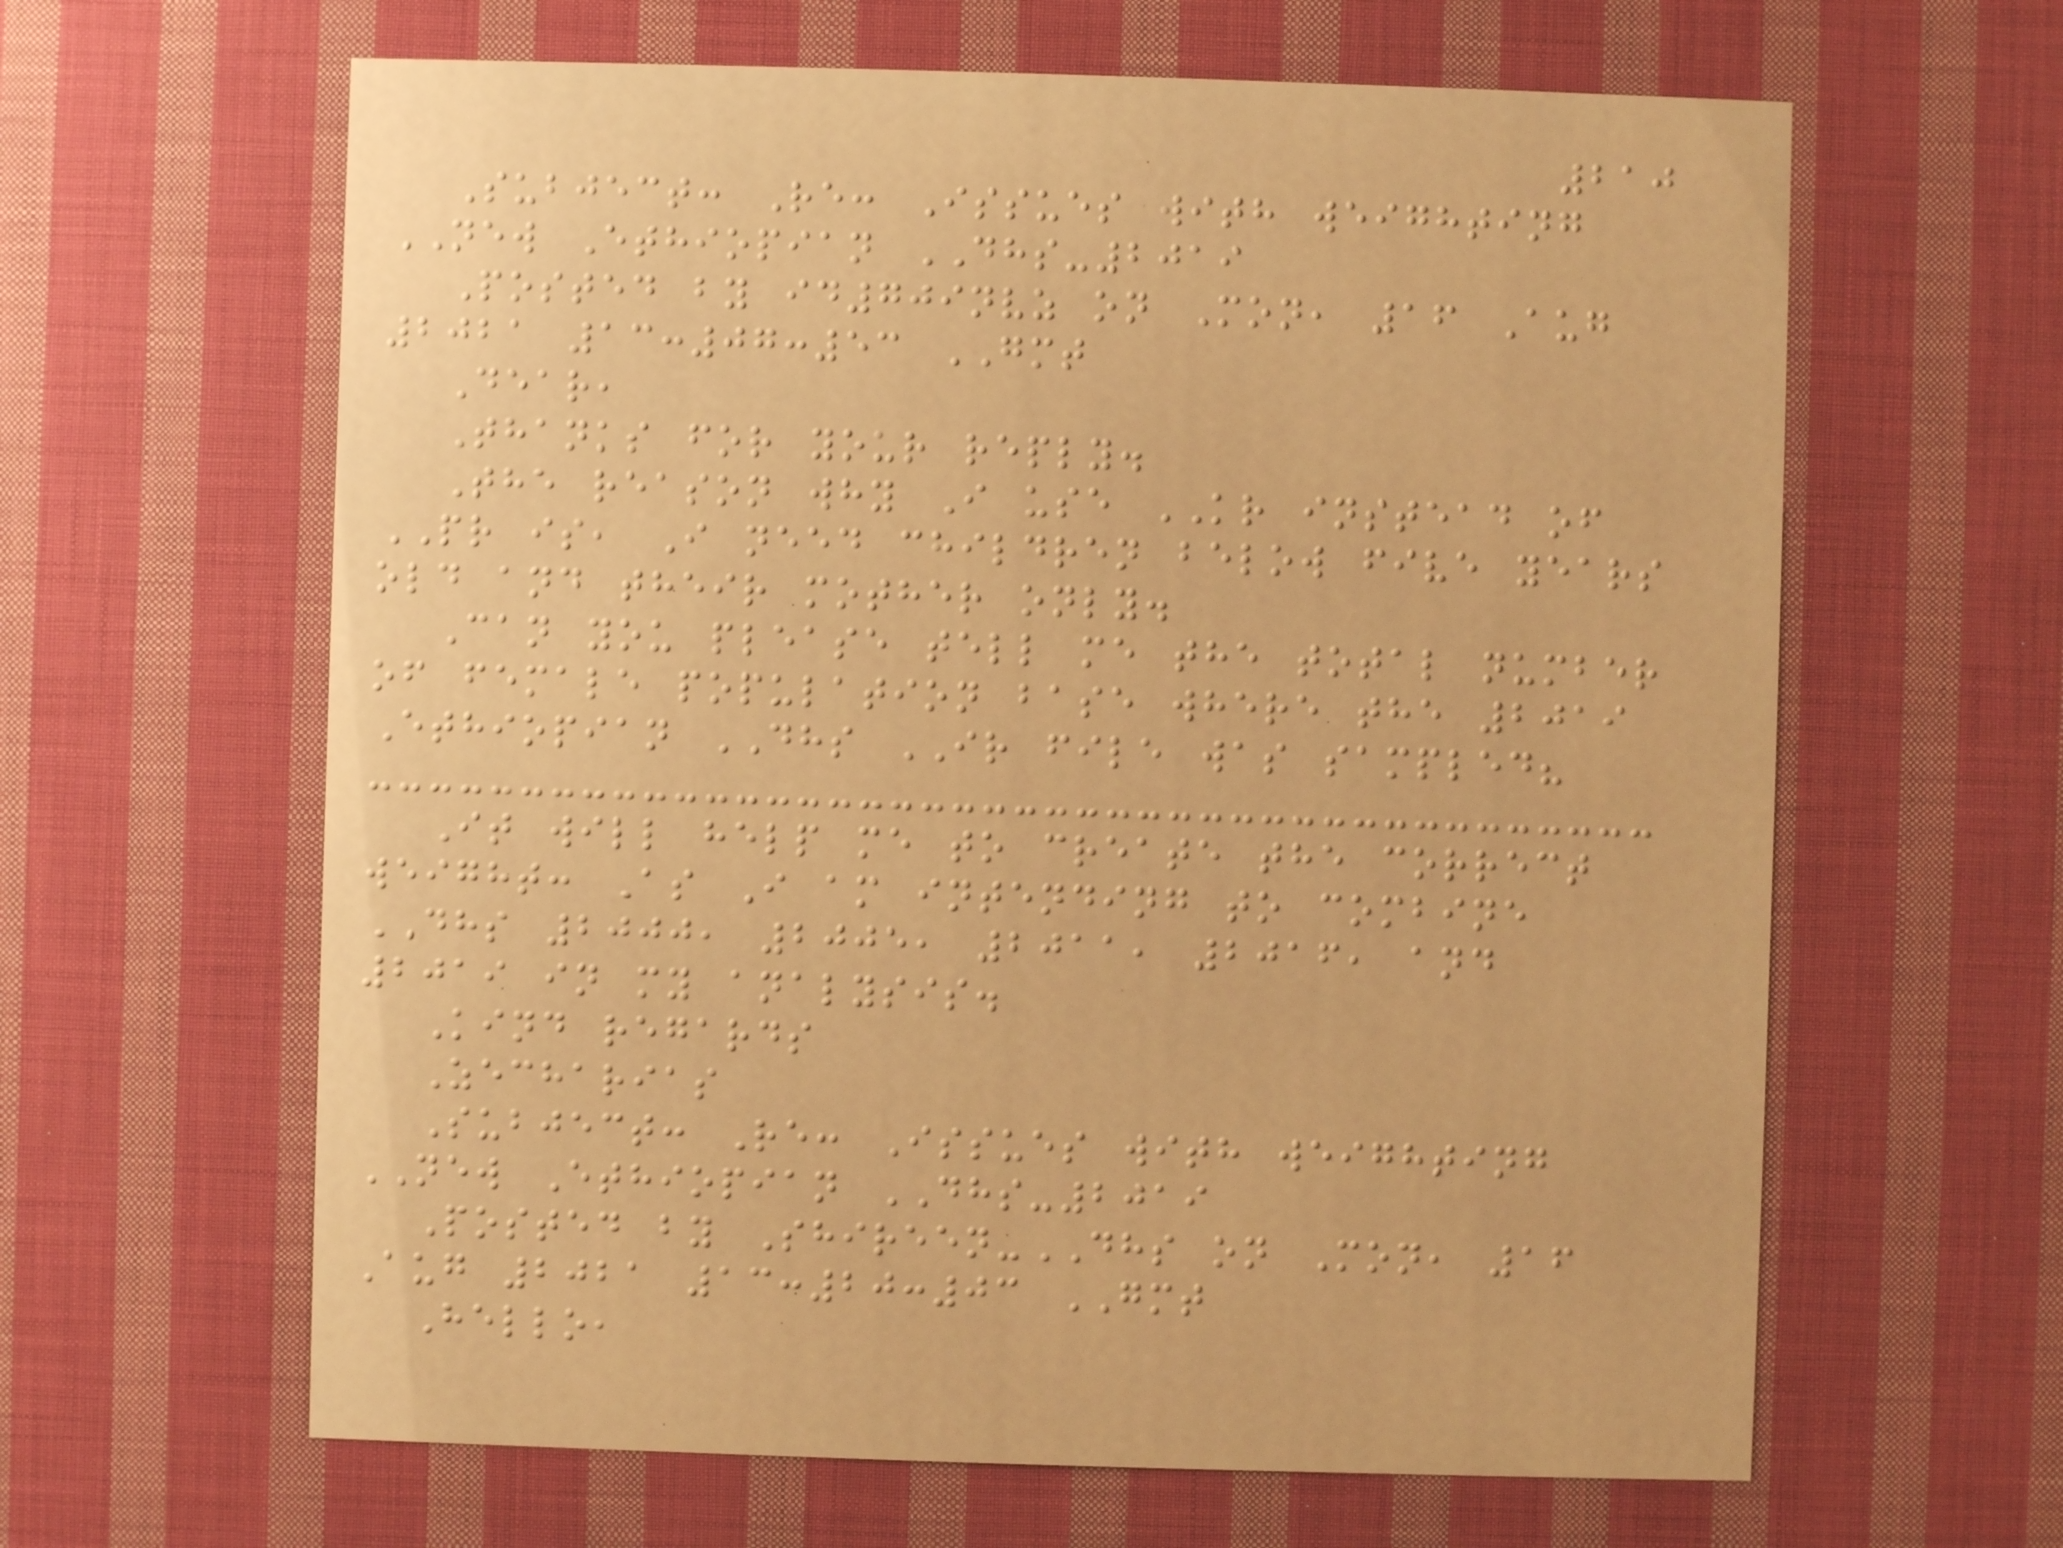210
Subject: Re: Issues with weighting
NEW Ethiopian DHS-2019
Posted by id709nvz on Mon, 16 Aug
2021 13:07:53 GMT
Dear,
Thanks for your reply.
The reason why I use KR instead of
PR is, I need children below five years
old and their mother only.
Can you please tell me the total number
of female population base where the 2019
Ethiopian DHS IR file was sampled?
It will help me to create the correct
weight: As I am intending to combine
DHS 2000, 2005, 2011, 2016, and
2019 in my analysis.
Kind regards
Zecharias
Subject: Re: Issues with weighting
NEW Ethiopian DHS-2019
Posted by Shireen-DHS on Mon, 16
Aug 2021 13:20:03 GMT
Hello,
